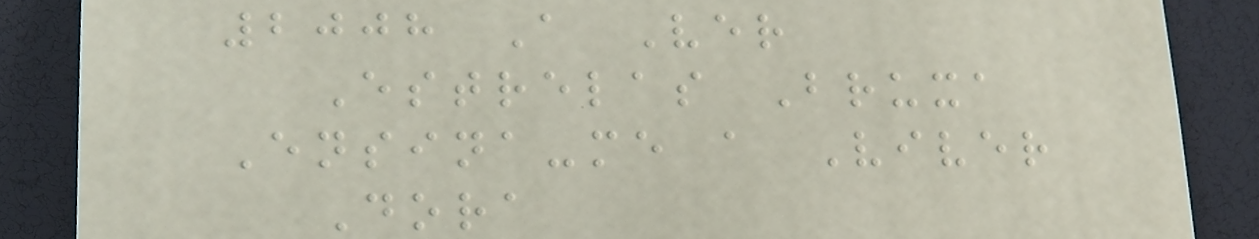2008 A Ver
Estrelas Bruxa
Ensina-me a Viver
Dora
